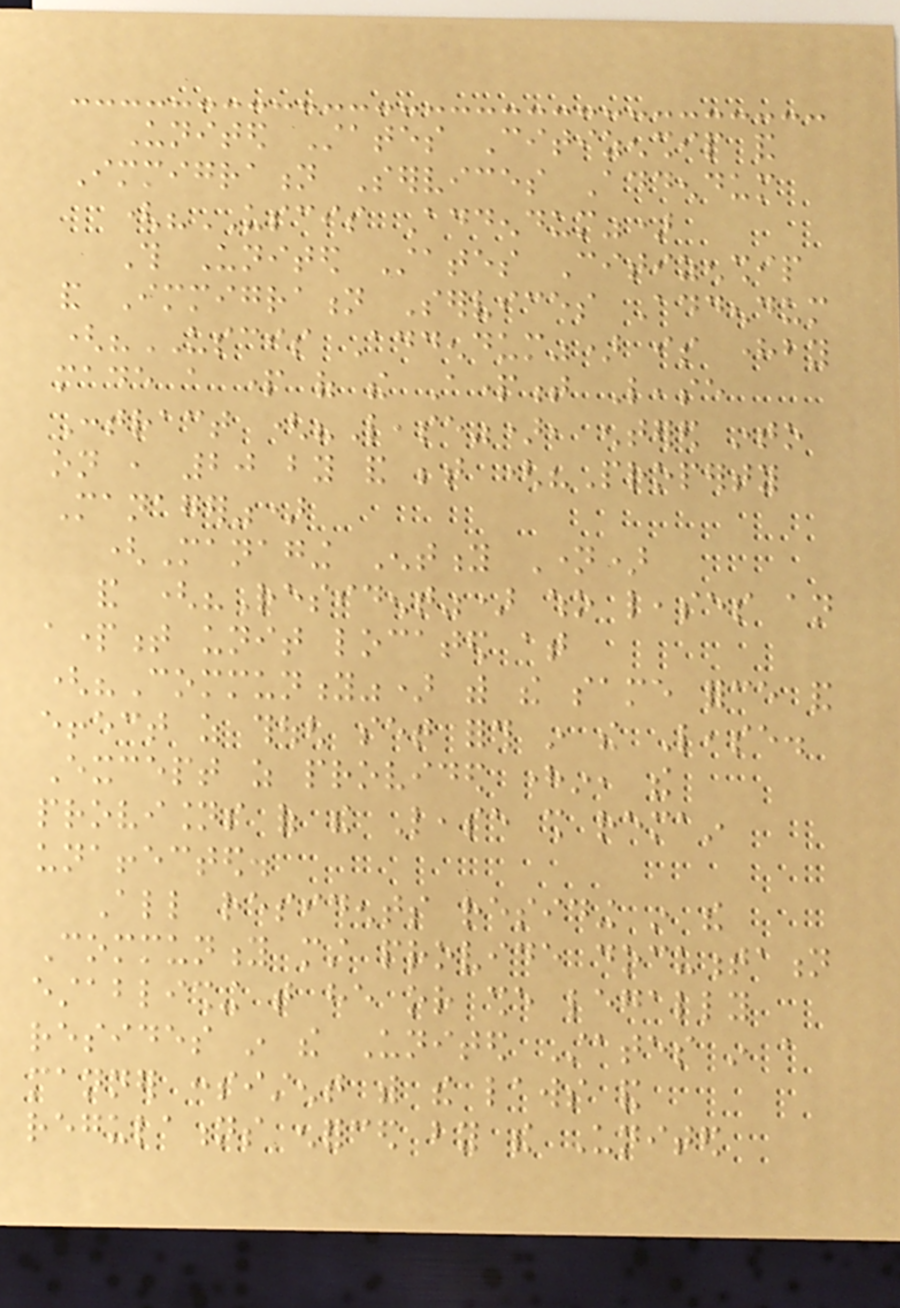United States Citizenship and
Immigration Services Addendum
("USCIS Addendum")
This United States Citizenship
and Immigration Services Addendum
("USCIS Addendum") is hereby
made a part of the Apartment Lease
Contract ("Lease"), entered into
on , 20 by and between ("Property
Manager")
(Managing Entity Name)
and ("Resident") who leases an
apartment unit located at
("Community") with the same force and
effect as though set forth in the Lease.
Except as provided herein, the
provisions of the Lease shall remain
unaffected.
All residents residing in the
Community must provide documentation
establishing that he or she legally
resides in the United States in a
manner consistent with the laws and
regulations enforced by the United
